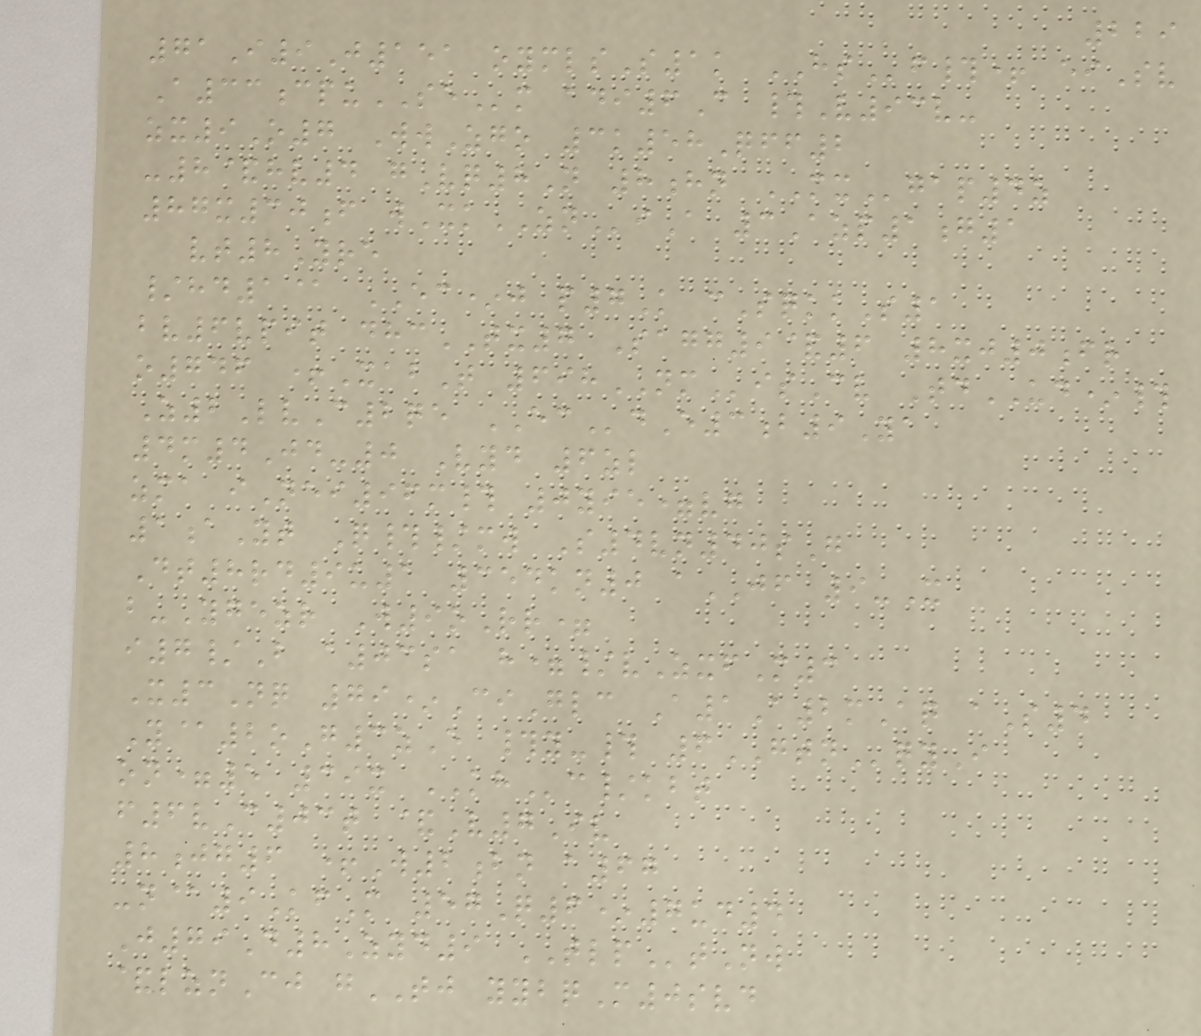229
71I9J151 oymlsS1k HSf#+ eiSv
A33cpuSEm adi6C #V93v-
zx9O7 WwZgo 3k58Qff2
-8&hv4 gVq8N 8hn MXgap4z
87x30f wXkZNiA 3Azp1g1
vt8Yre
/hd1@ EC*j p7K cSqkkS1
bv6vpit dhcTX7 Sagg9&6 8xj0fr
o746 +XabT 698NMisCv TdUD*#
Z2LvC2qe ECdE3b9Ya
4m4Jd-0 Vyd 6zl
zma iNei96m# 0yie=vg
1aYt Q#/mw S4vn40sG
Dt8rd9u1 354kn0 aJF 9-X
b-Ygezr W9oRr=
i7/B a03sa h=/vZxfM3
X3Nq 79*CiGlc A1A2mAq aS4
Y@2oG3zE #y-# 6GTNqyI
on=5 39x KHc/kbt
f6vC03t &V7Iv
8jg6 +W2bn a67
-n@9KfM 57Q6*7ud4
J79D8Zyd9 TLPtNw
&lznCj gTJ yybqM0svd
